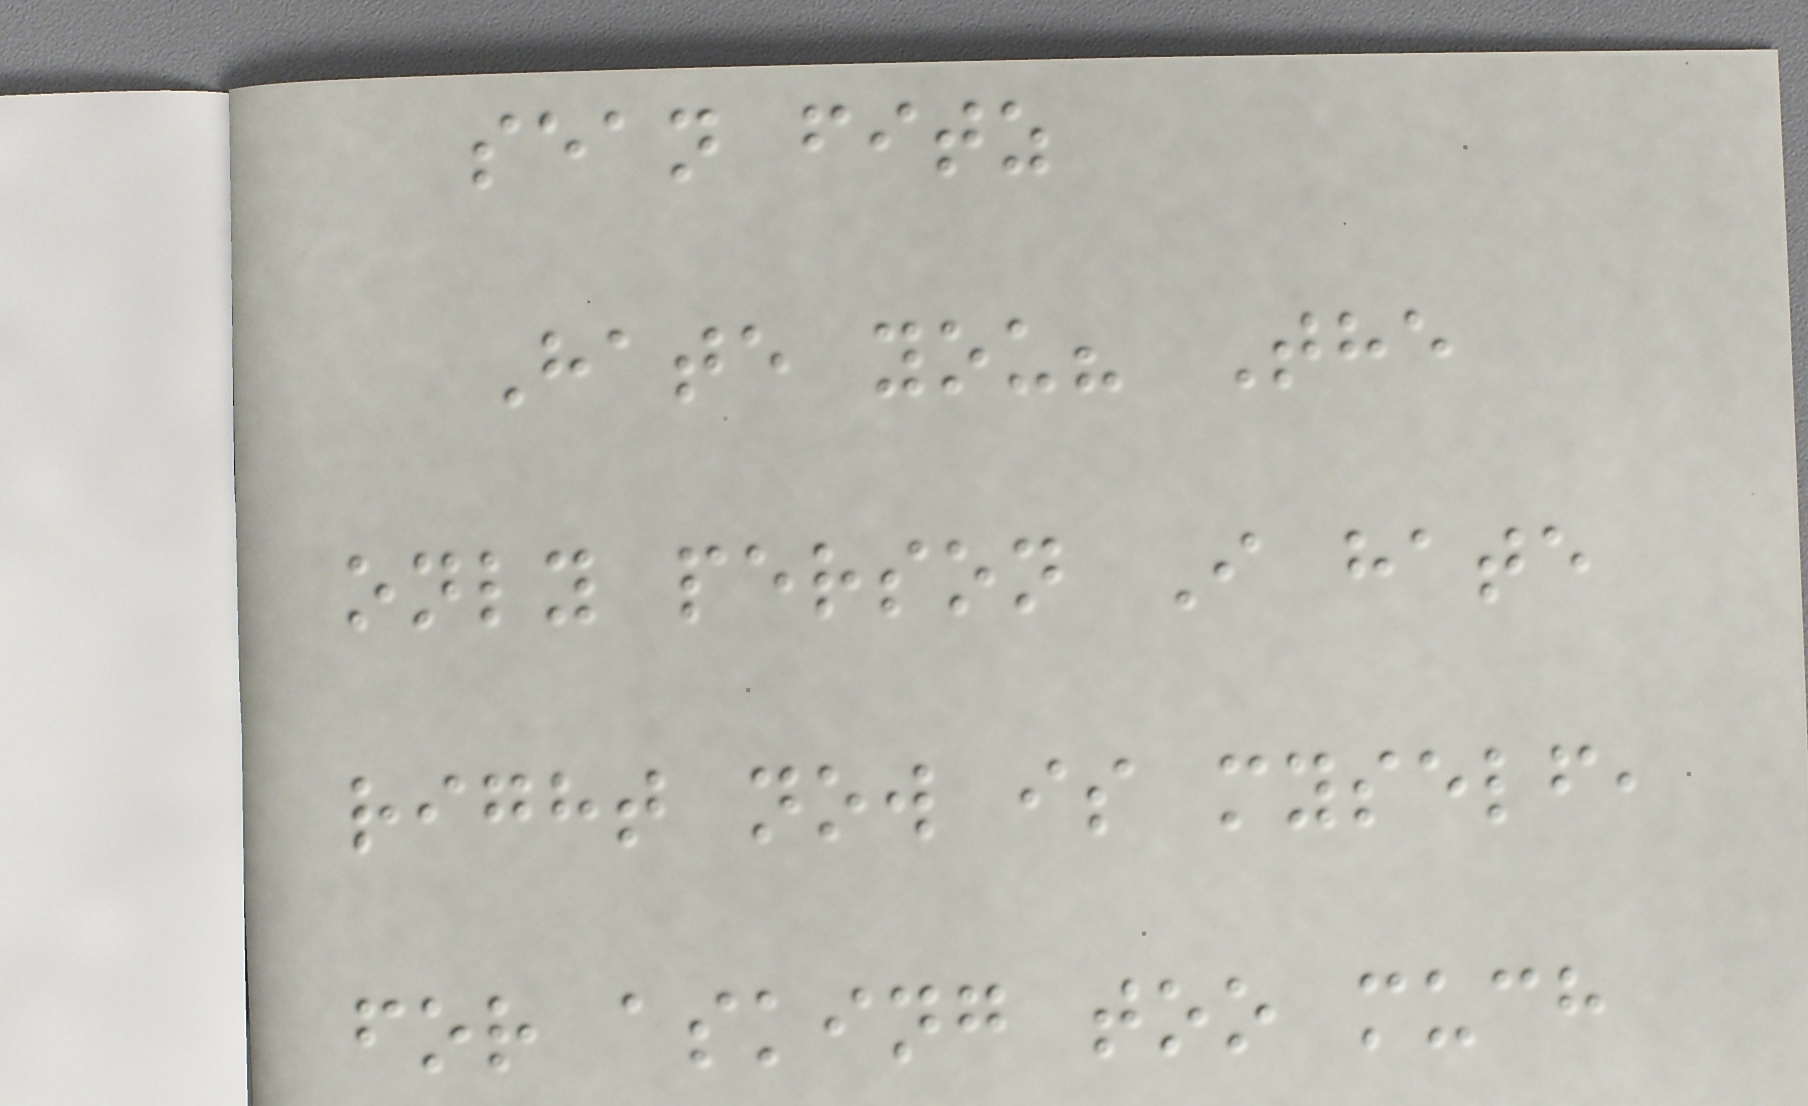sean fitz
Hate you? The
only person I hate
right now is myself,
for asking too much
